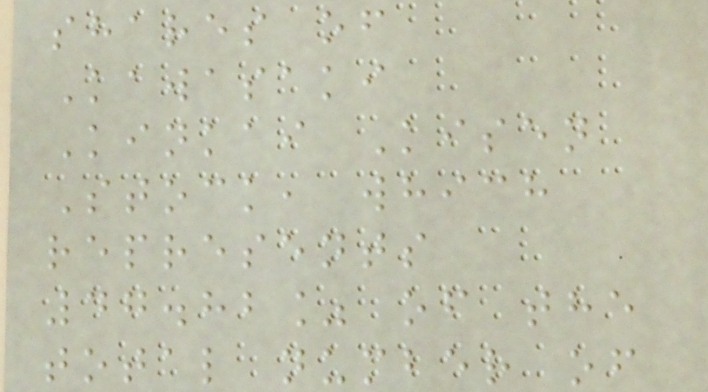shares of
Kawasaki
Kinkai Kisen
Stock, which
represents
47.82% of the
total number of
